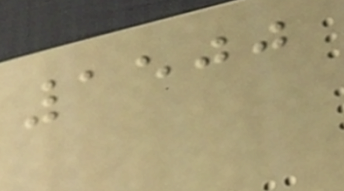1500
